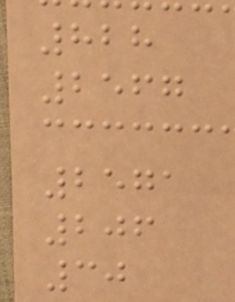828
2567
2571
206
30
